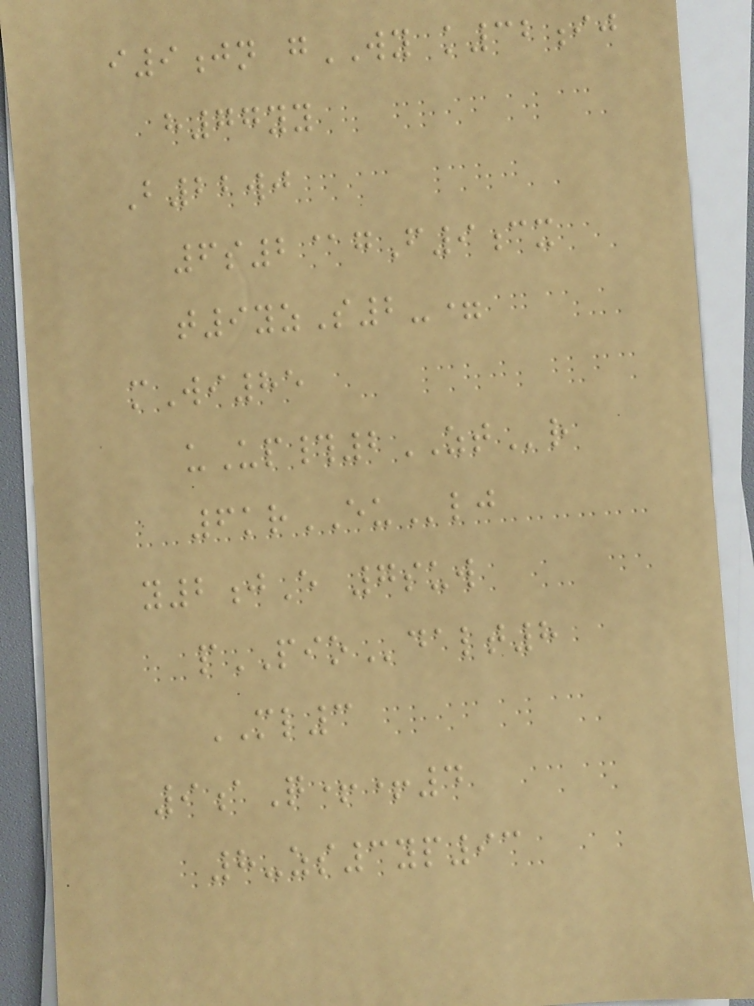i9jn gWY k32ij
h77yy
B22wj
6s2@gF9cx
t9yzS2-=
mWi85
uUp#2ZTr
6krEUlj
y2jE 7suw
pPIOdalt8
ML3
9aQ++4
8-zs3yp93
